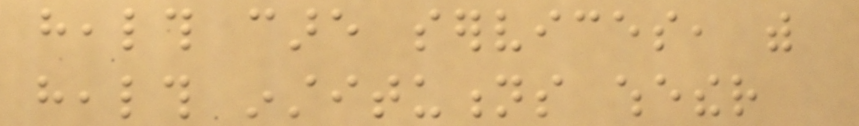health care services, with
health institutions whether
